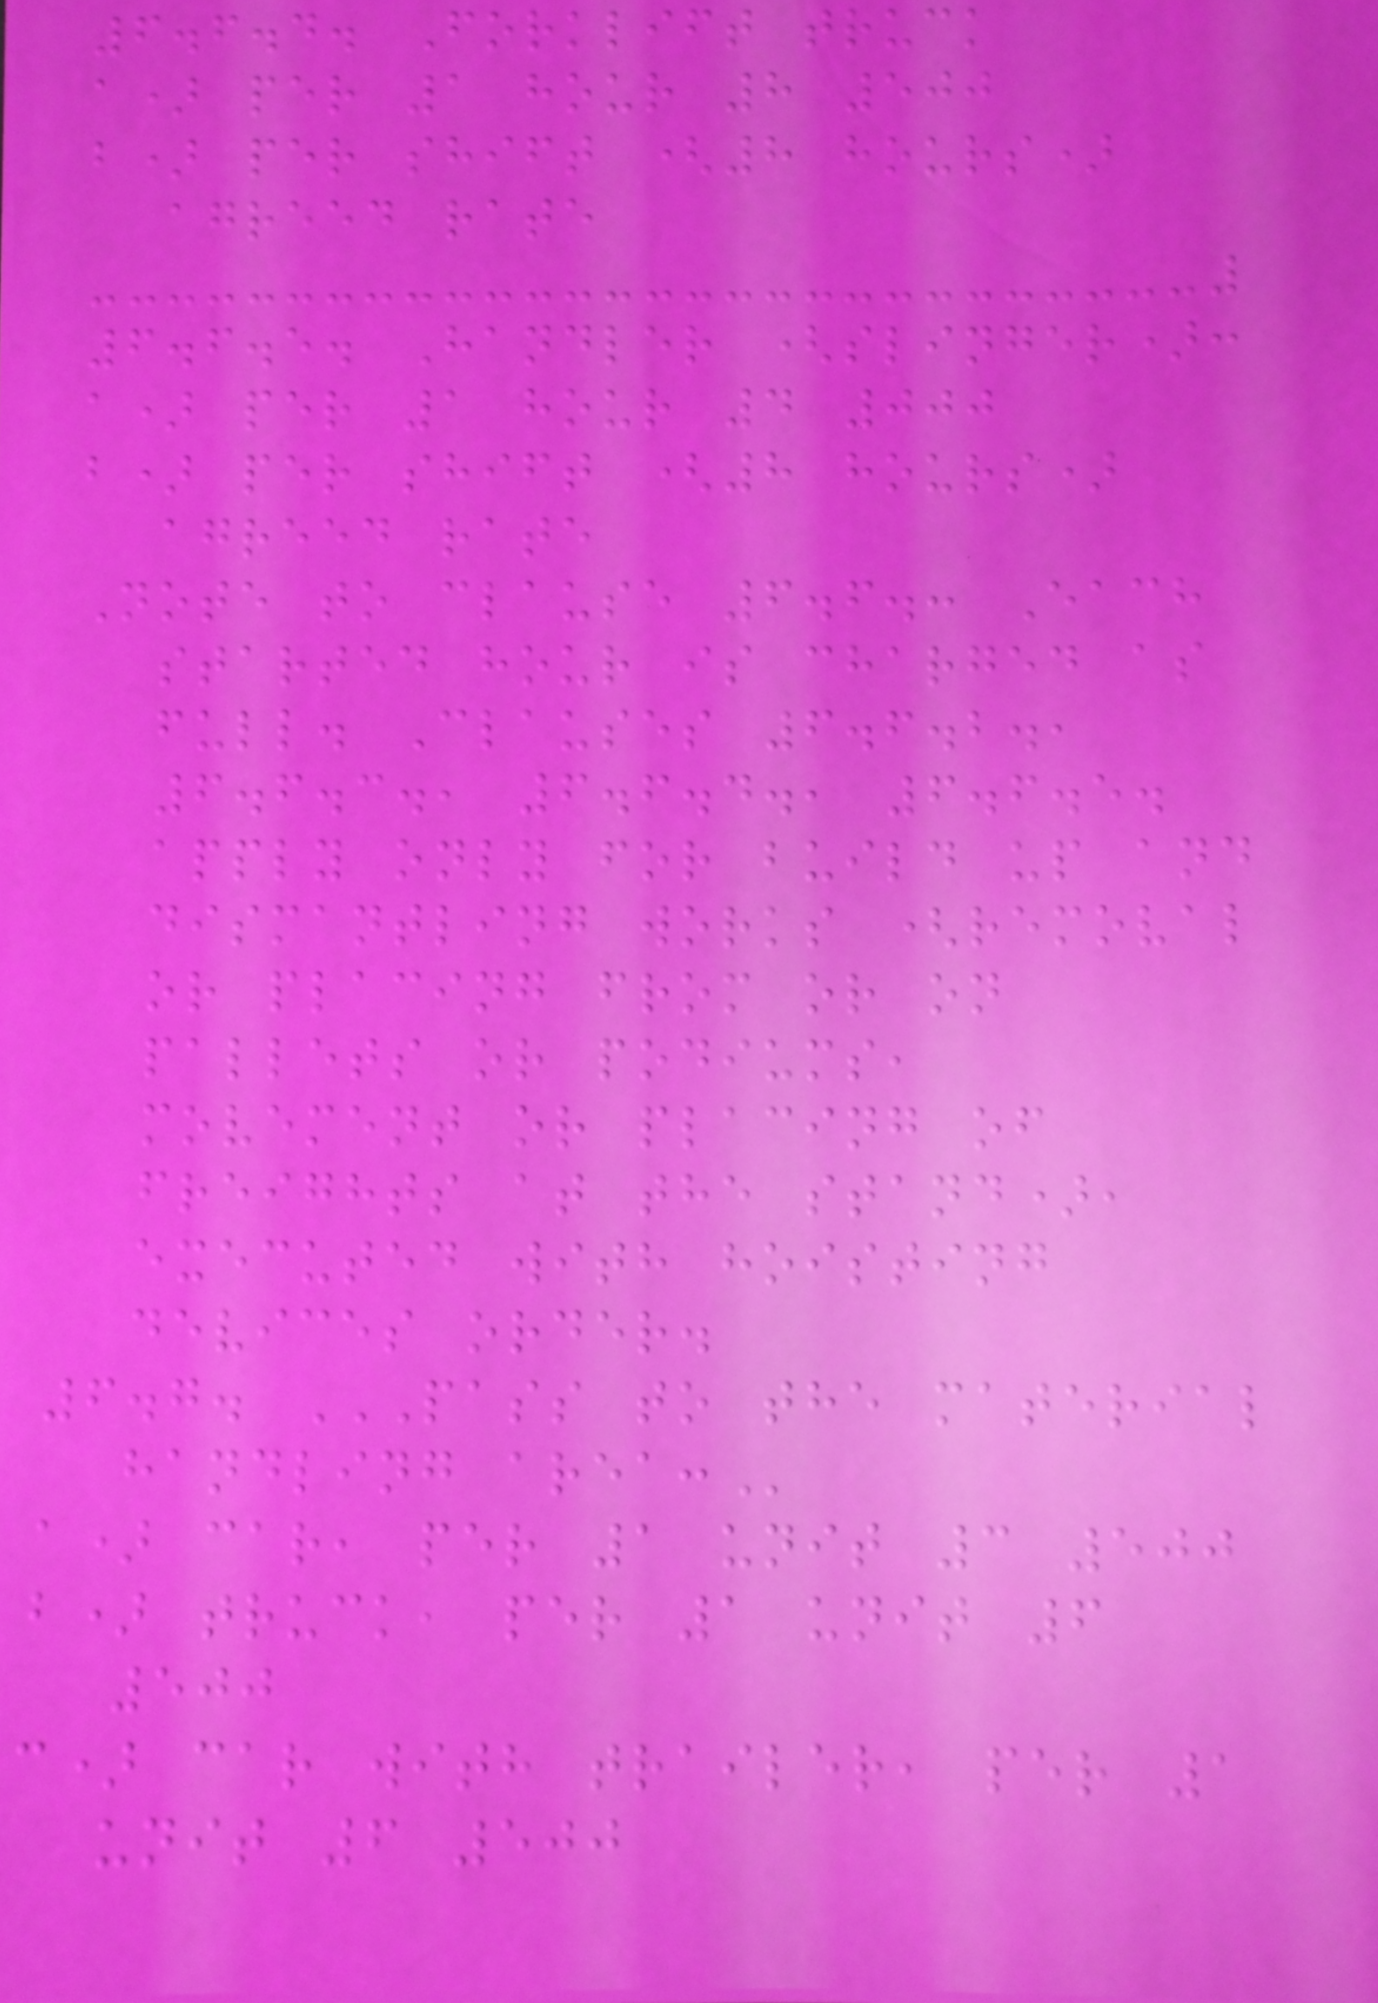6.6.4. Forklift truck
a) per 1 hour 8 500
b) per shift (8 hours)
agreed rate
6.6.5. Handler (slinger):
a) per 1 hour 4 000
b) per shift (8 hours)
agreed rate
Note to clause 6.6.: Each
started hour is charged as
full. Clauses 6.6.2.,
6.6.3., 6.6.4., 6.6.5.
apply only for build up and
dismantling works (removal
or placing from or on
pallets or podiums,
movement or placing of
freights at the stand),
executed with hoisting
devices order.
6.7. PASS TO THE MATERIAL
HANDLING AREA:
a) car, per 1 unit 3 500
b) truck, per 1 unit 6
500
c) car with trailer, per 1
unit 6 500
